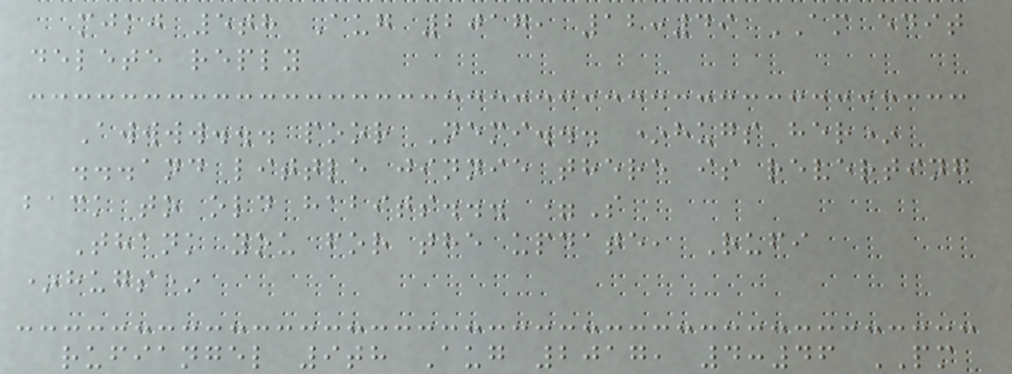mjkj 5th Aug 2017, 12:49 AM edit
delete reply
Awwww... poor Nemi... *hugs her*
...and little jinnie there is reverting
back to old habits... =S
Thank you for the update, Rufi
*hugs*
rufiangel 9th Aug 2017, 4:46 PM
